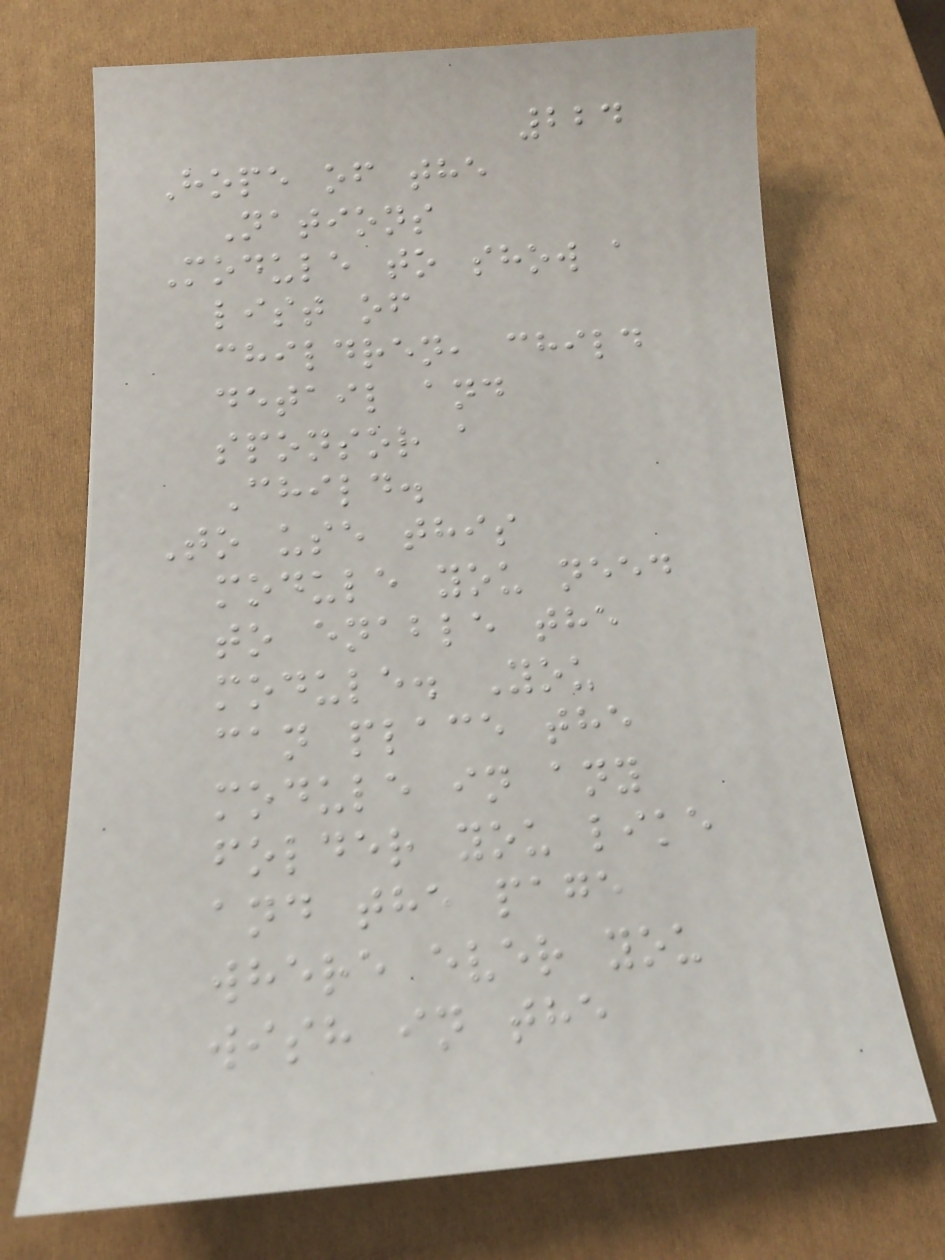224
Hope of the
Nations
Module to show a
list of
children, child
detail and
sponsor a
Child.
To use this
module you need
to enable the
module. You
can place the
module in any
folder you like
and the page
where ever you
wish in the
